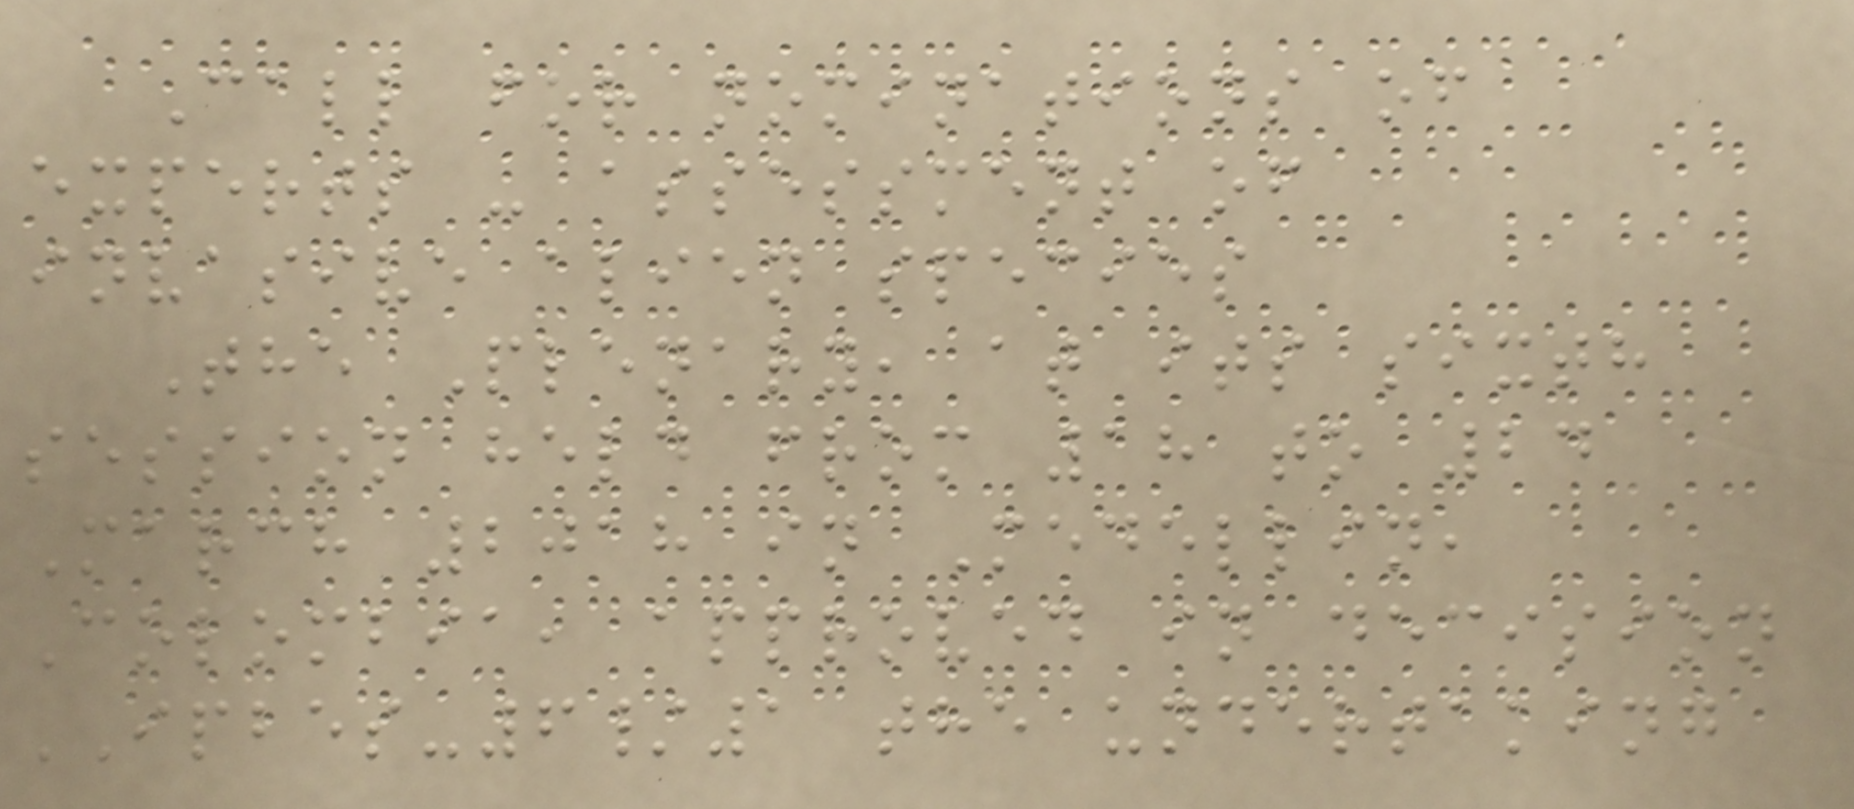Call for nominations of
experts - assessment of
invasive alien species
The Plenary, at its sixth
session held from 18 to 24
March 2018 in Medellin,
Colombia, approved in decision
IPBES-6/1 the undertaking
